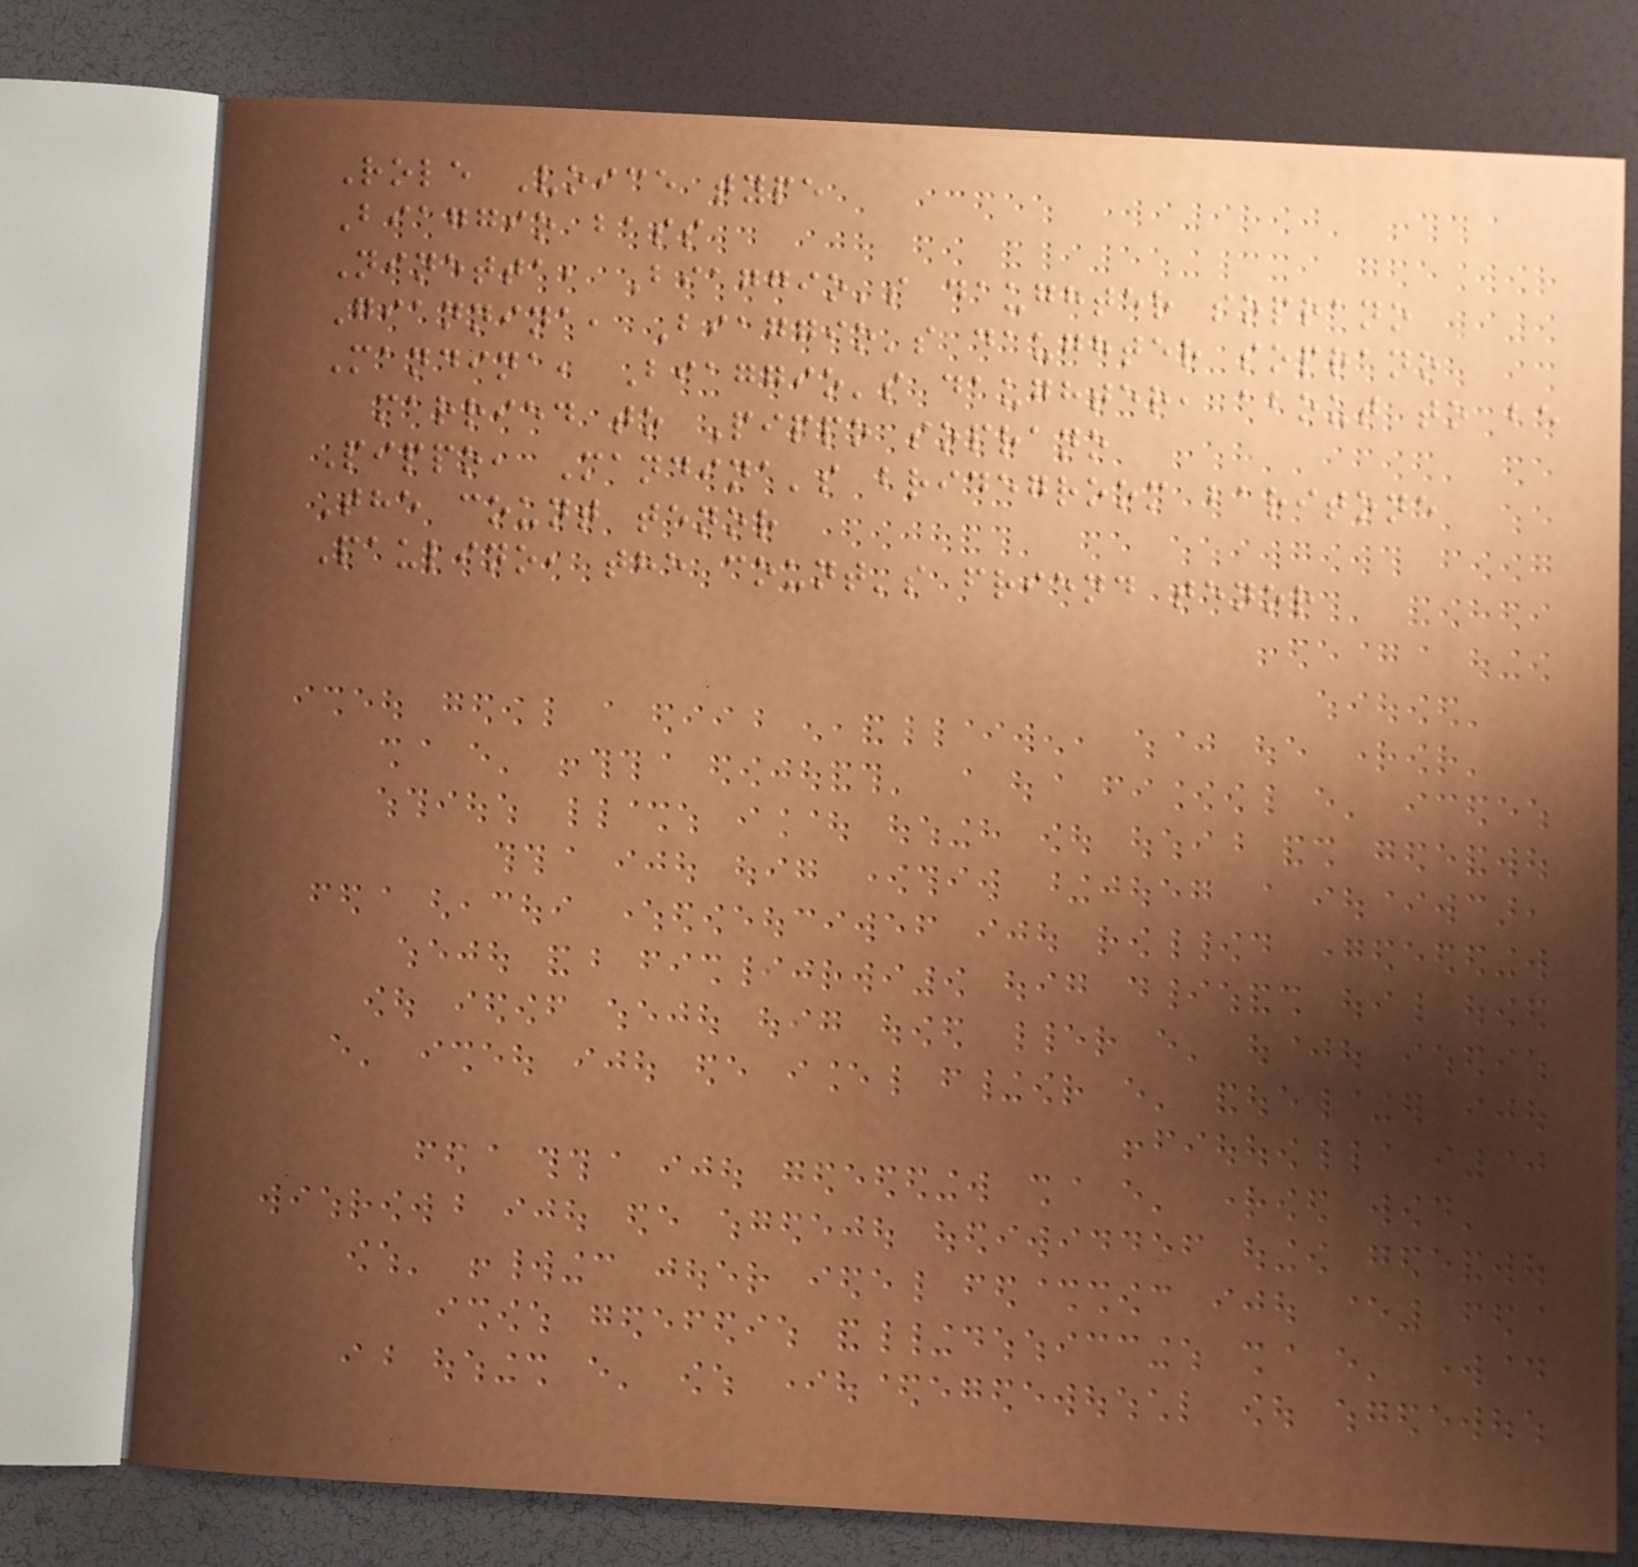Role Voice type
Biaggio bass
Ninetta, Biaggio's daughter soprano
Giannina, Biaggio's daughter soprano
Mandina, Biaggio's daughter, about to be
married to Pippo soprano
Pippo, Mandina's bridegroom baritone
The count tenor
Paulino, the count's friend tenor
